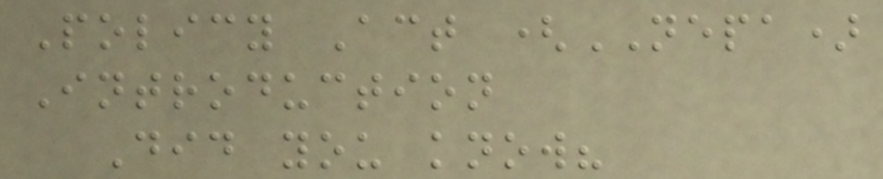Policy Act (NEPA)
Introduction
Did you know?
